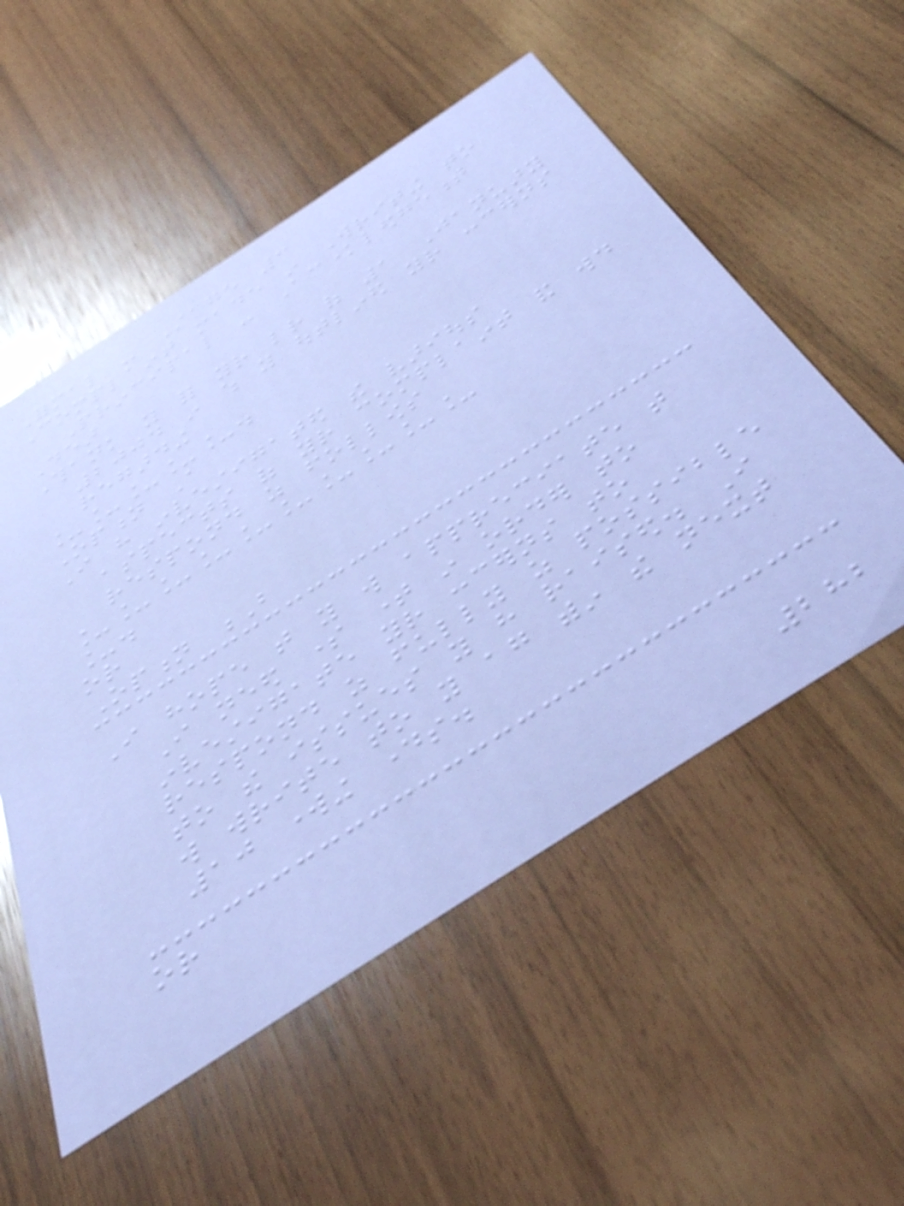Formal - Stage 3
Complaint made in Writing to
Principal - Acknowledgement
Dear
Thank you for your letter of 1 January
2004 in which you outlined your concerns
regarding
_____.
Option A
I have investigated the various
aspects of your complaint and would
respond as follows
__________
_.
or
Option B
I hope that you will appreciate that
I need some time in order to
investigate your concerns to
respond as fully as possible
to the issues you have raised. I
will write to you again within the next
10 working days.
or
282
